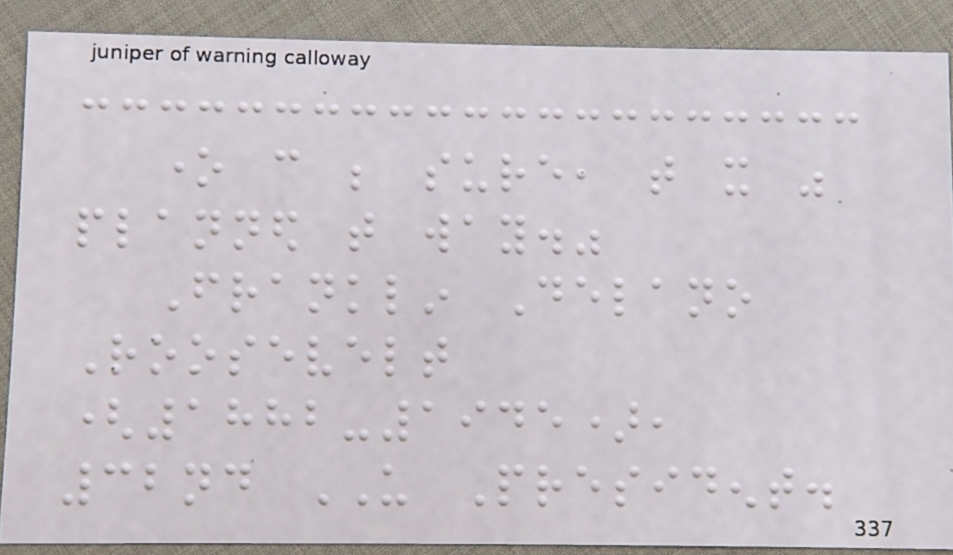one can be sure, that it was
planned that way."
Franklin Delano
Roosevelt
(1882-1945),
32nd US President.
